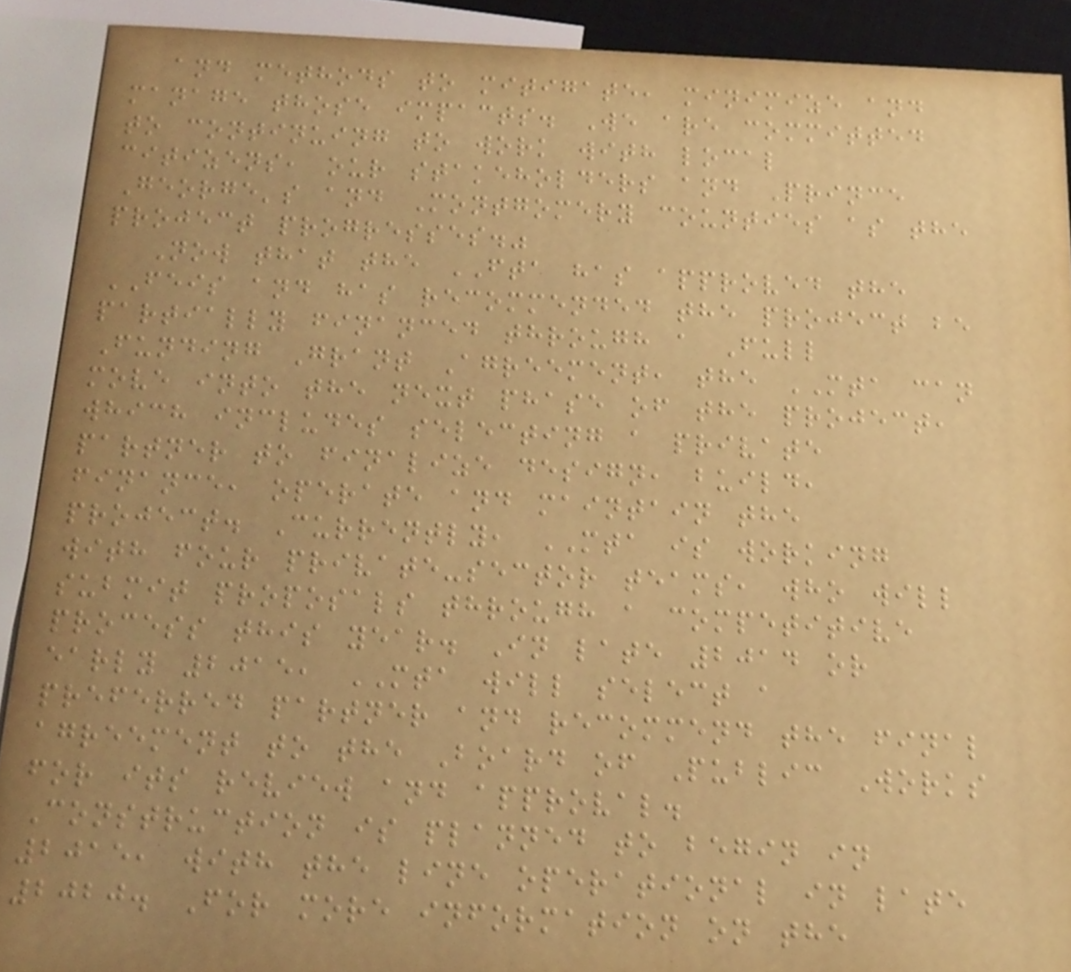and methods to mitigate, minimize and
manage those impacts. We are committed
to continuing to work with local
citizens, our stakeholders and Prince
George's and Montgomery counties as the
project progresses."
Now that the FTA has approved the
FEIS and has recommended the project be
partially financed through a Full
Funding Grant Agreement, the MTA can
move into the next phase of the project,
which includes selecting a private
partner to finalize design, build,
finance, operate and maintain the
project. Currently, MTA is working
with four private-sector teams, who will
submit proposals through a competitive
process this year. In late 2014 or
early 2015, MTA will select a
preferred partner and recommend the final
agreement to the Board of Public Works
for its review and approval.
Construction is planned to begin in
2015, with the line operational in late
2020. For more information on the
